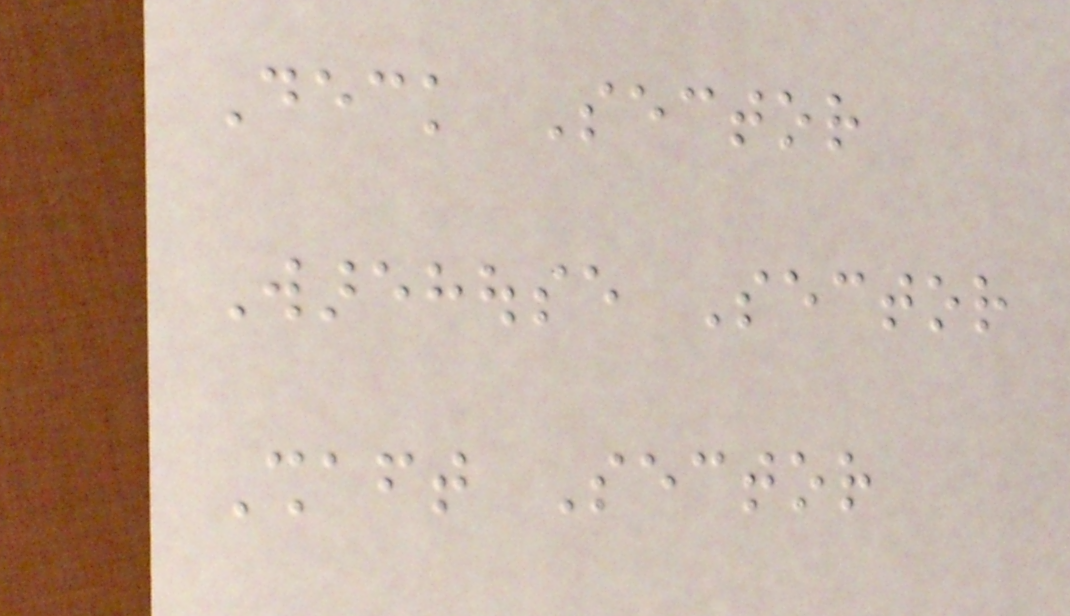Deck Sector
Warehouse Sector
Shaft Sector
